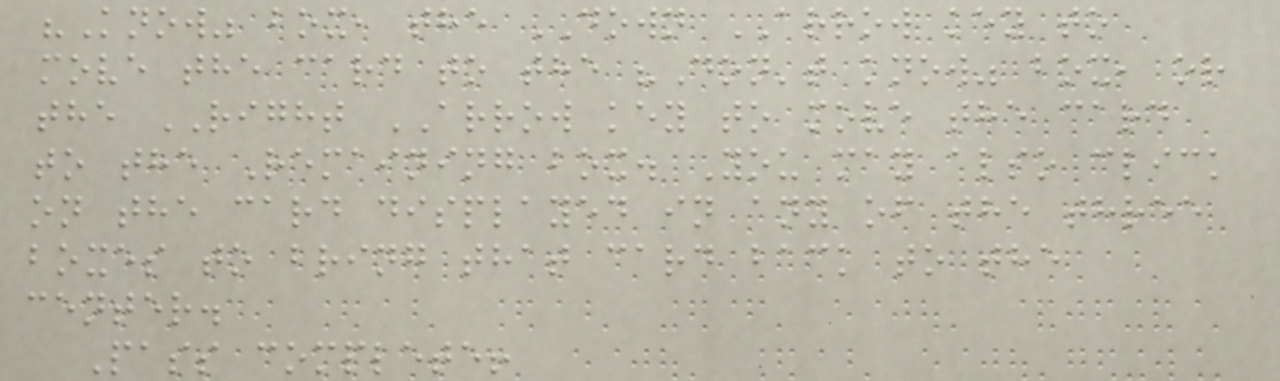"Know" box, the DOWN ARROW key to
move the card to the "Don't know" box, or
the RIGHT ARROW key to move the card
to the Remaining box. You may also click
on the card displayed in any of the three
boxes to bring that card back to the
center.
Pass complete!
